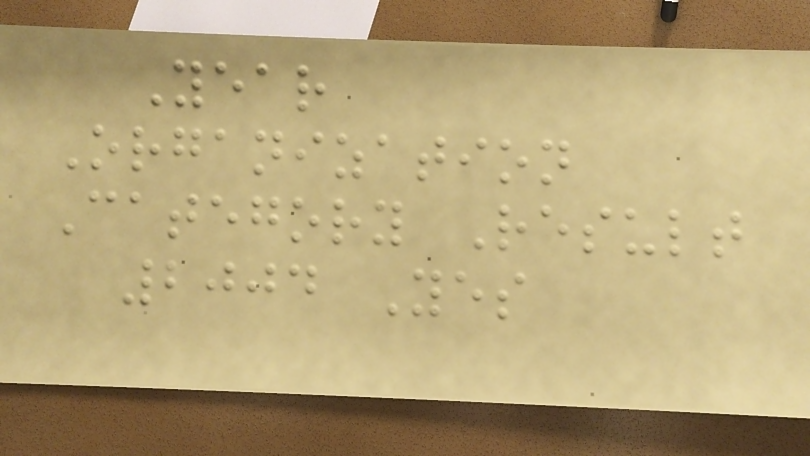Year
Organization
Category Result
2004 Yes
